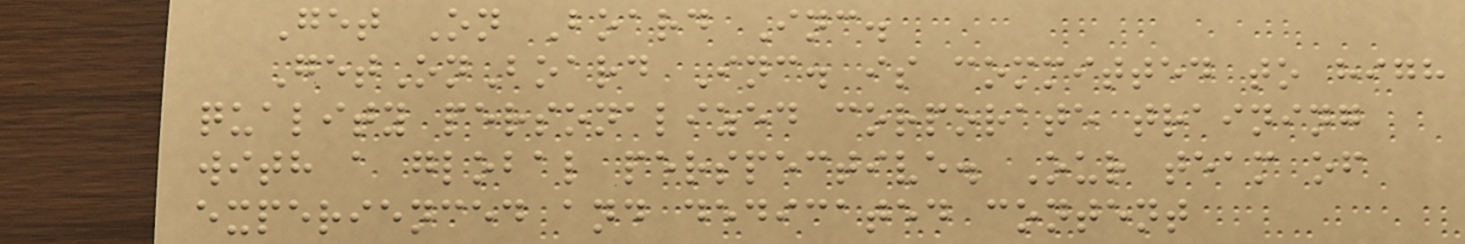Get On Board Inc.
GetOnBoard Inc. is committed to high
quality personalized corporate training
with a global perspective. Our team of
experienced and dedicated content
